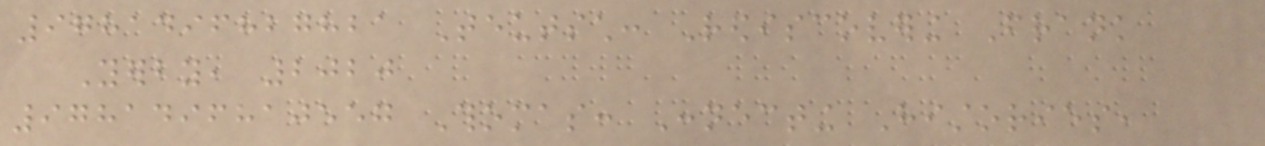9781496827821 Teutsch: Rediscovering Frank
Yerby, 2020
9781496810557 Thomas: Connecting Histories,
